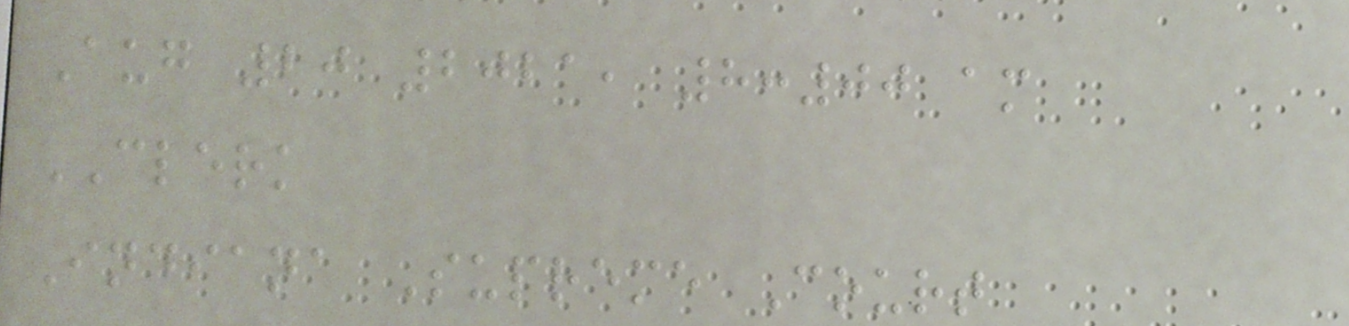Aug 20 2021, 8:00 am
CLERK
Indiana Supreme Court
